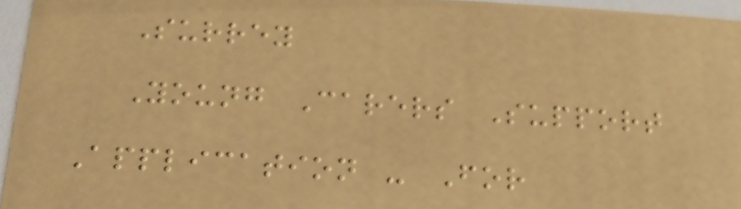Surrey
Young Carers Support
Application - For
